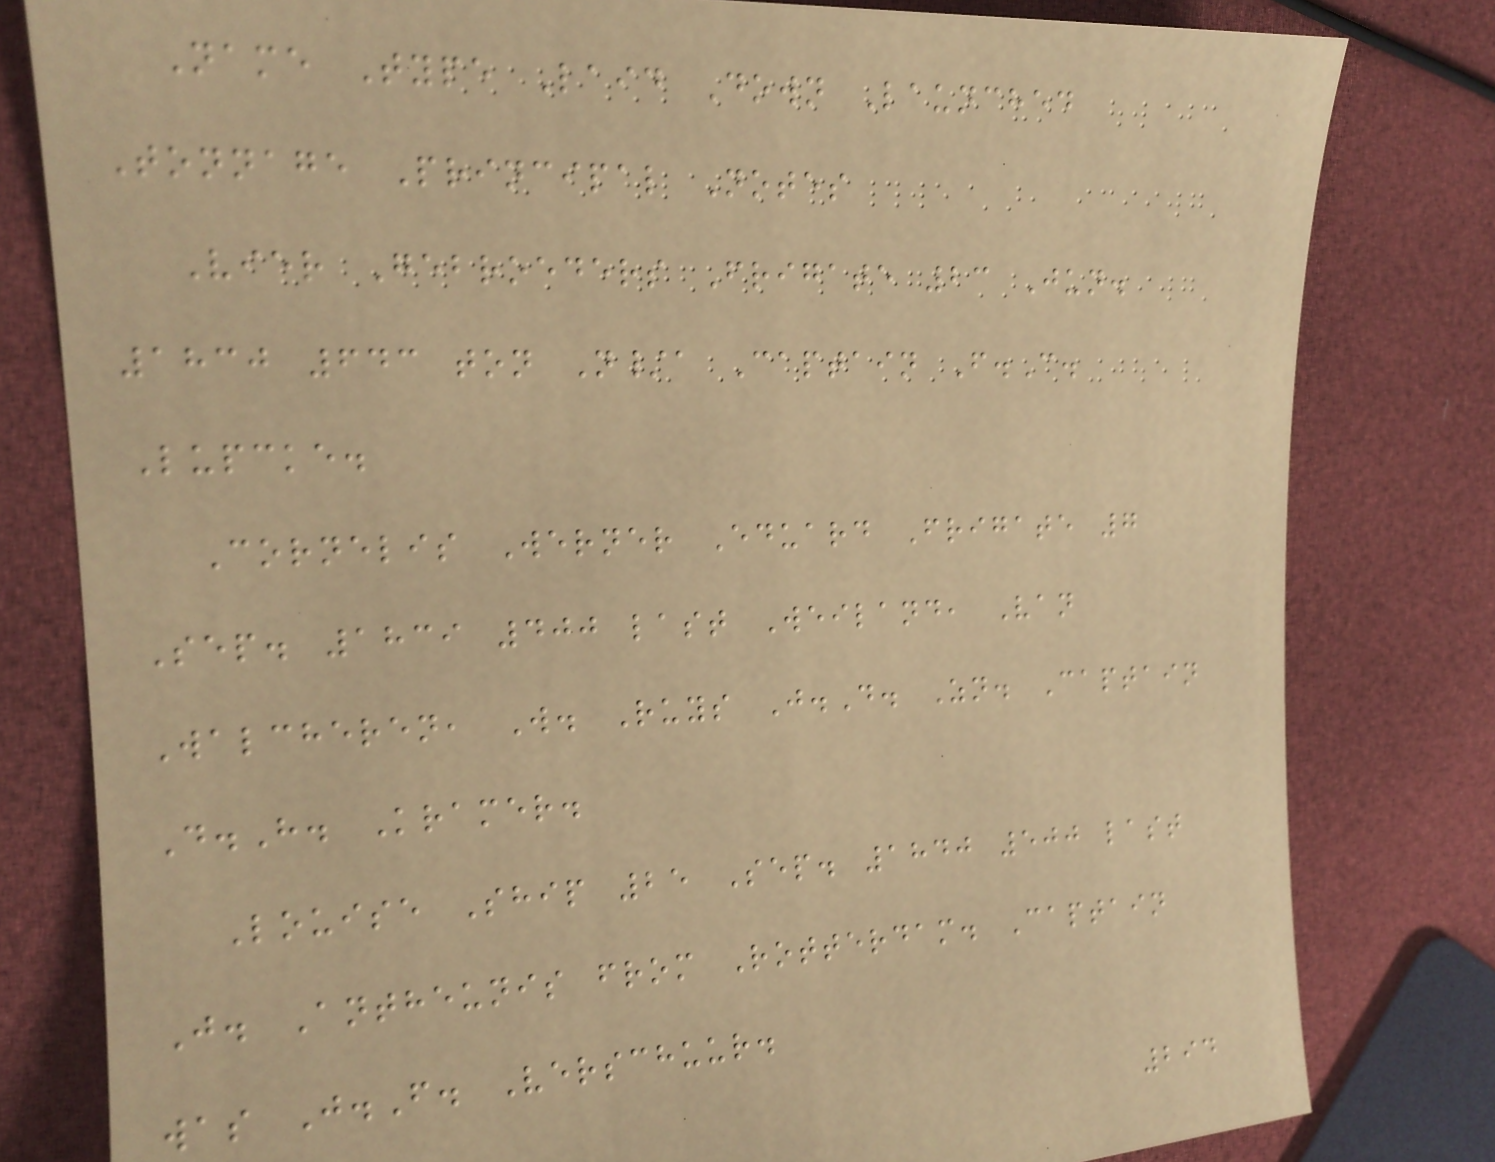Name Type Laid Down Launched
Tonnage Principal Notes
Vier Gebroeders Frigate 23 Jun.
1830 643 ton N/a Captain F.C.
Lupcke.
Cornelis Werner Eduard Frigate 7
Sep. 1839 400 last Weiland, Van
Walcheren, W. Ruys J.D. Zn. Captain
D.H. Kramer.
Louise Ship 25 Sep. 1840 500 last
J. Antheunis from Rotterdam. Captain
was J.F. Verschuur.
294
